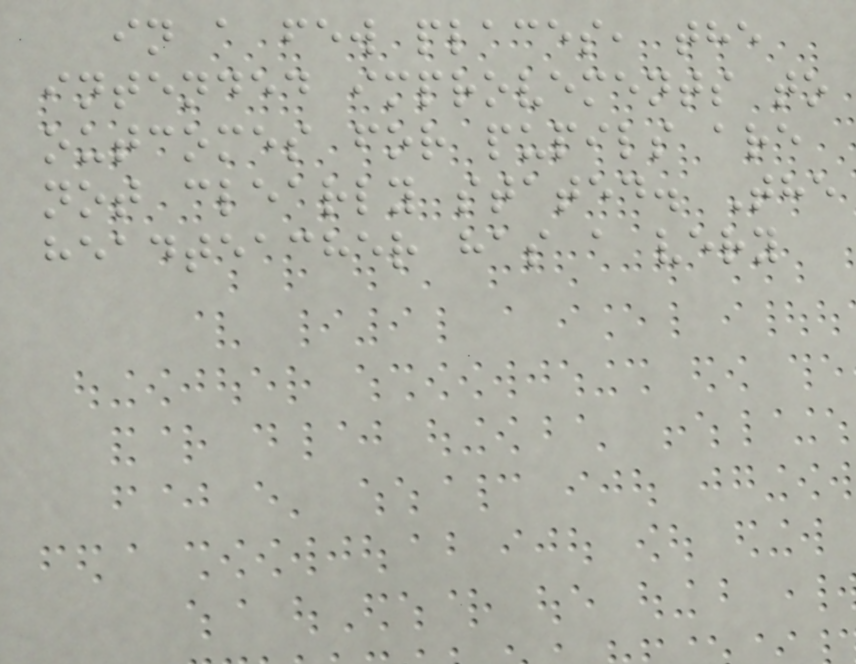in a few places, the
intended improvements to
outcomes for pupils are
not clearly stated. The
headteacher has a very
